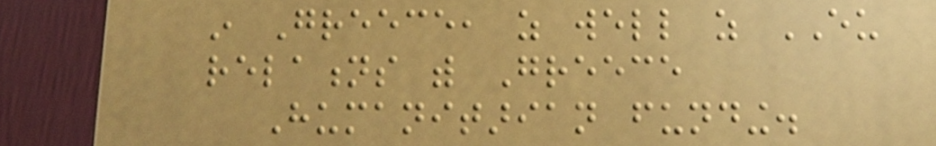in Greece, as well as EU
relations with Greece
Humanitarian funding.
